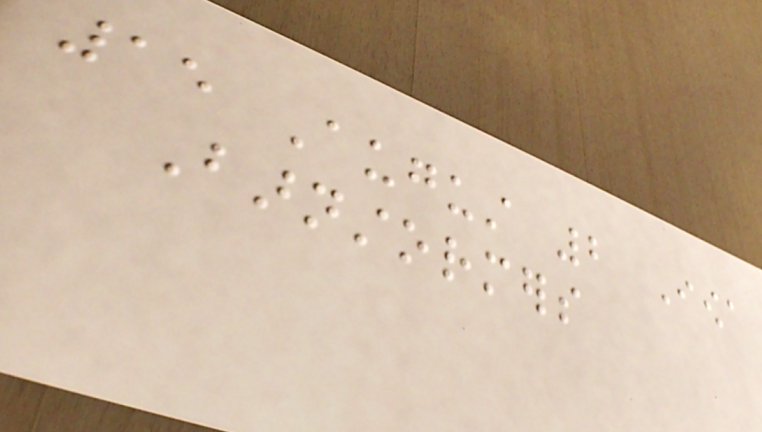15 August 2 Iowa
Barnstormers
